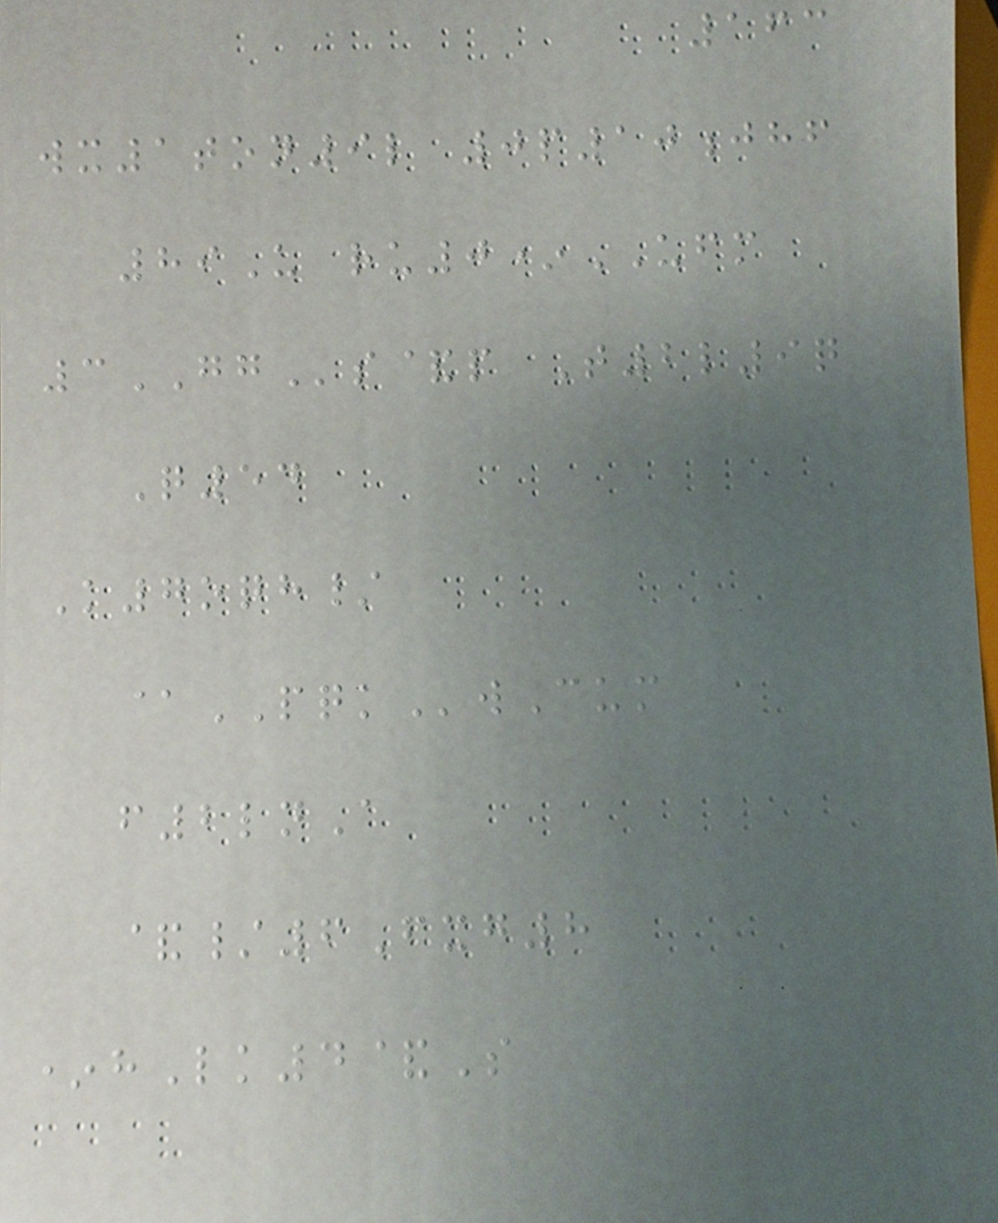163
wx1ton9l 0p10jhf
89U ru0*UFM
3GGs&p T2l9q
Q54
K7oqh/
@PQKwCum
f2lnA
&/6Fxg8
*hLk4&S
